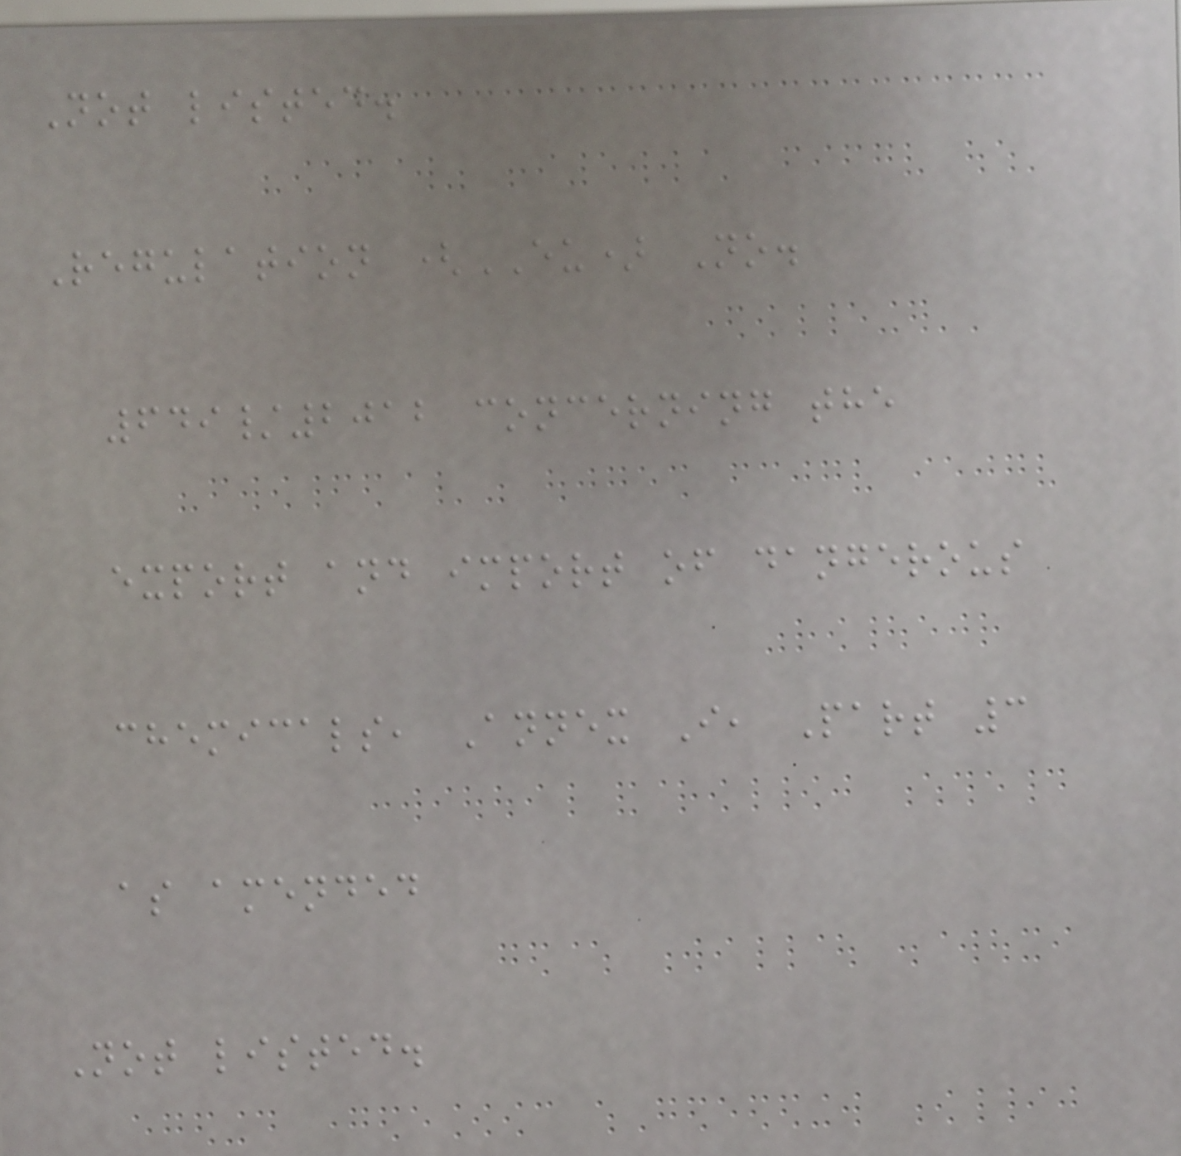Not listed.
Regulation (EU) No.
649/2012 concerning the
export and import of dangerous
chemicals, Annex I, Part 3
as amended
Not listed.
